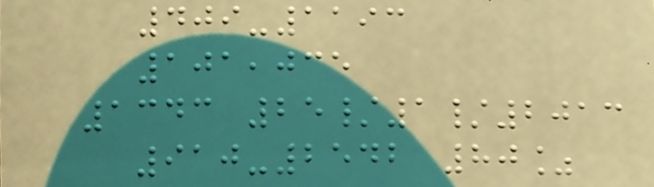409-1193
101,035
1343 25/1/2013
910-2542 80%
